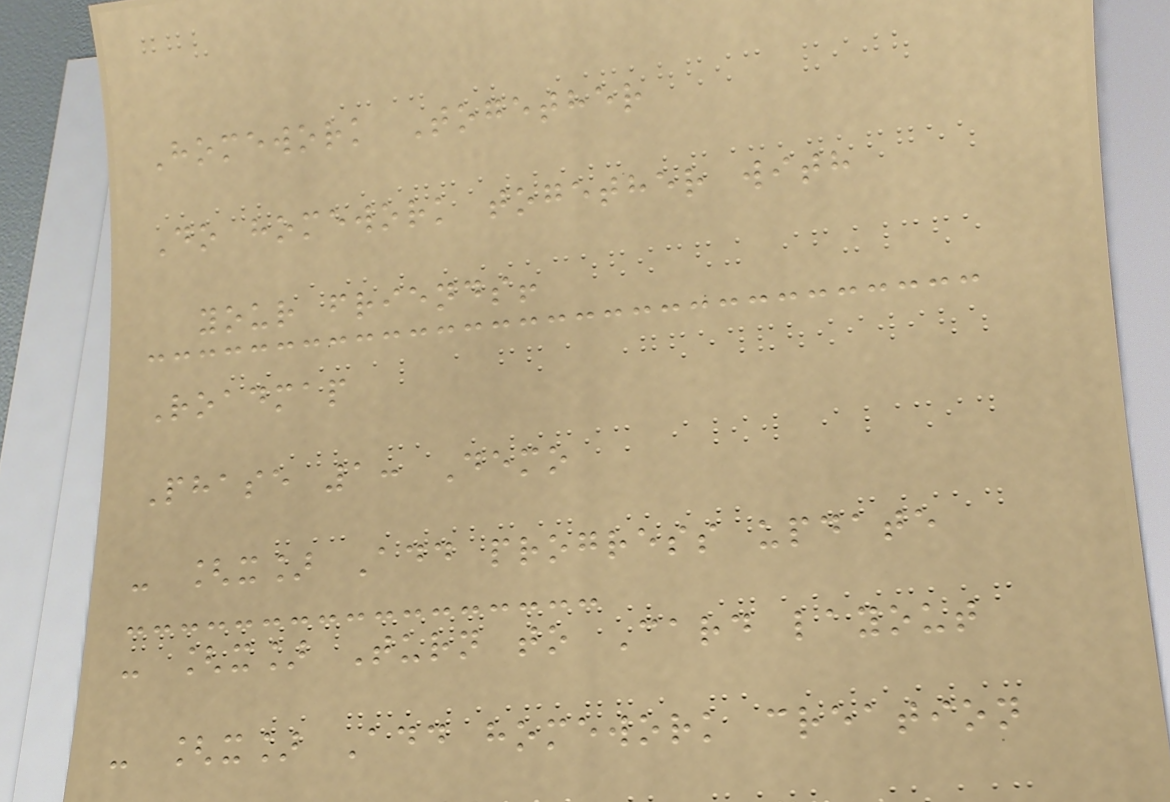Homework Together
Do homework together with
your friends!
Roadmap
Phase 1: Demo
- [x] Add progress update
- [x] Turn to Card layout
- [x] Add homework creation
